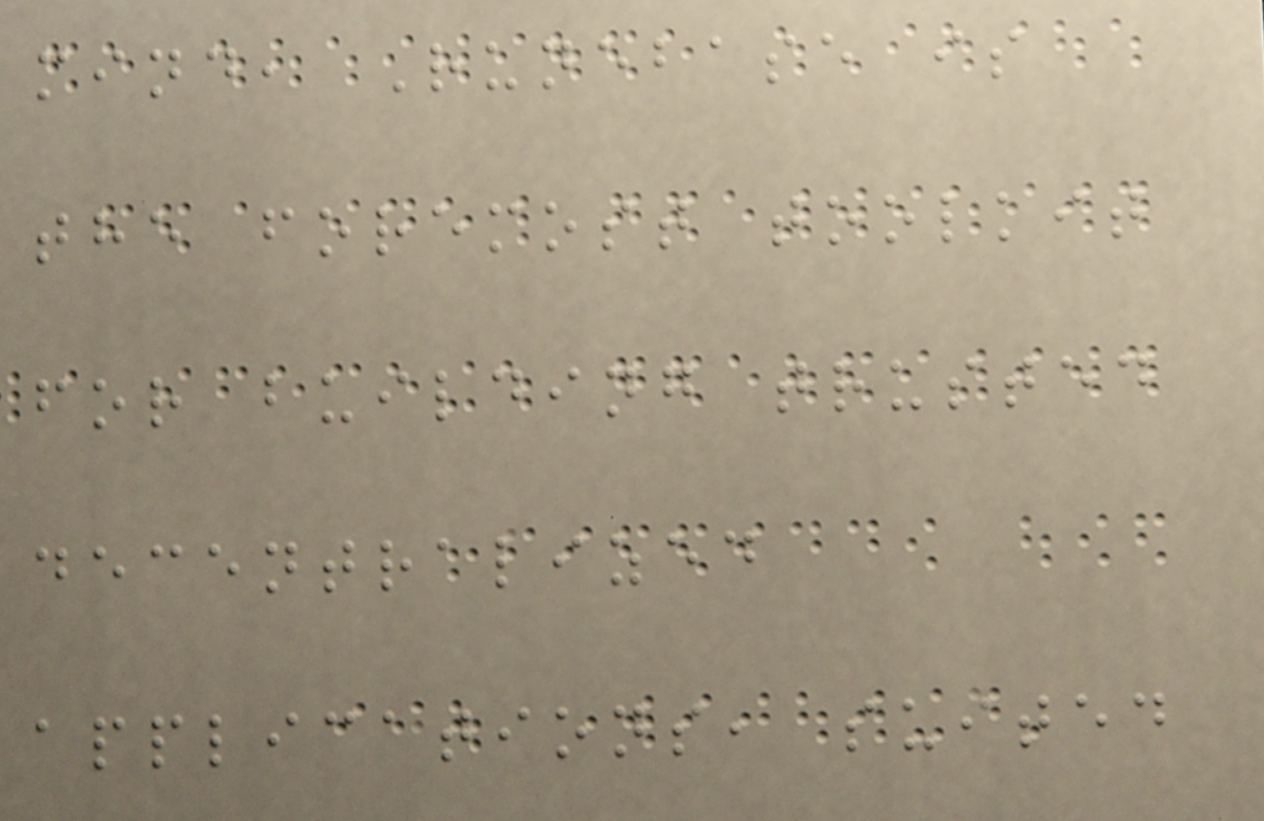mind, Runebase is
the foremost toolkit
for building trusted
decentralized
applications, suited
